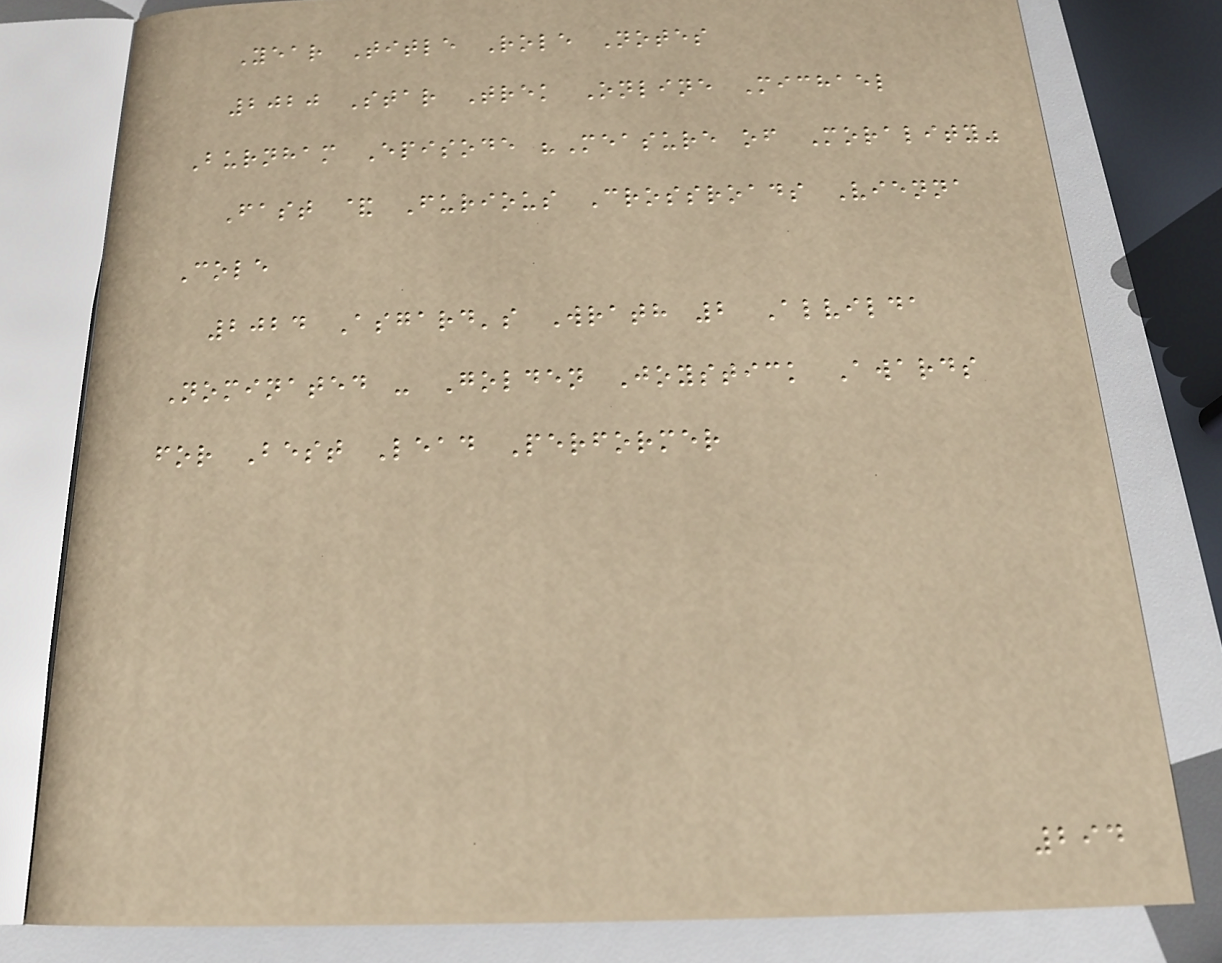Year Title Role Notes
2020 Star Trek Online Michael
Burnham Episode "Measure of Morality"
Fast & Furious Crossroads Vienna
Cole
2024 Asgard's Wrath 2 Alvilda
Nominated - Golden Joystick Awards
for Best Lead Performer
294
